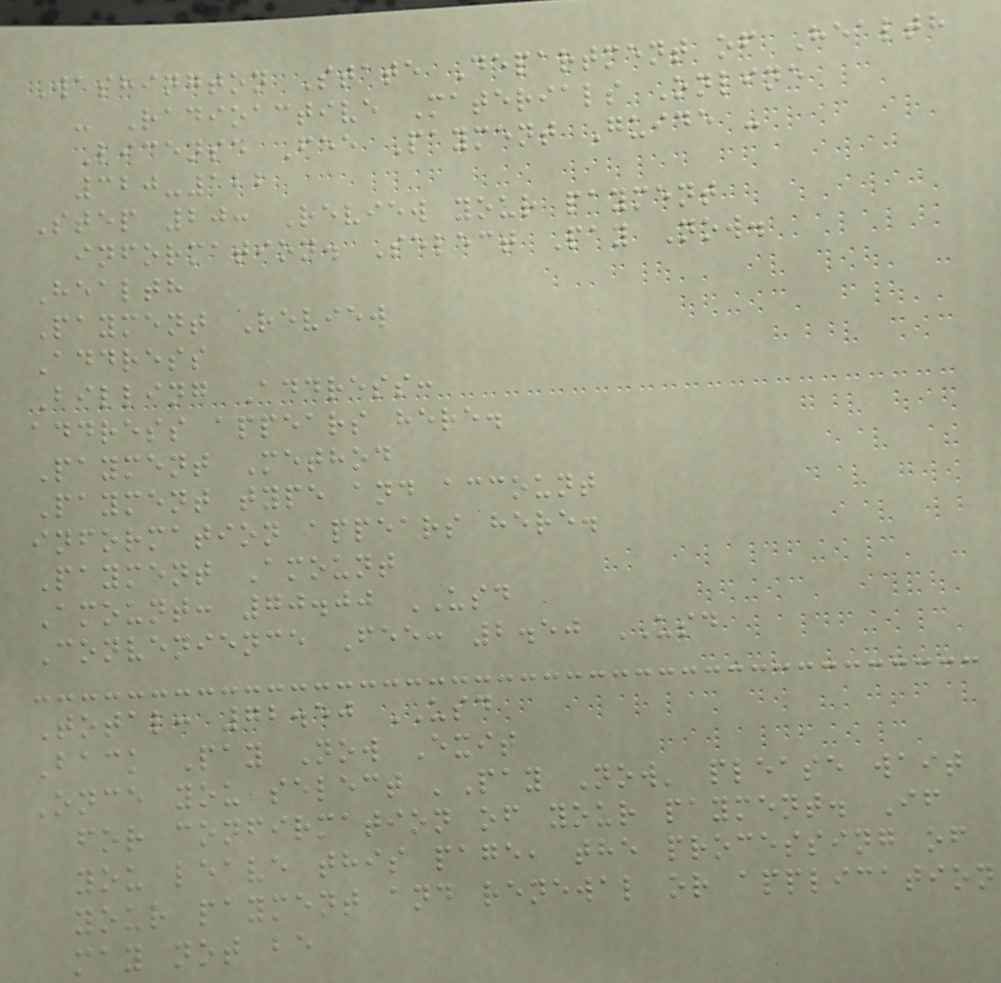Washington State Department of Health
- Radioactive Materials Online
License Fee Payment Guide -
320-122
Step 20: Review your payment
information. Select Pay Now.
Health
Payment Review
Address
Billing Address:
address appears here.
Payment Method
Payment type and account
information appears here.
Payment Amount
Amount: 70.00 USD
Convenience Fee: 2.50 USD
Total: 72.50 USD
Back Pay Now Exit
Once you select 'Pay Now' please wait
for confirmation of your payment. If
you leave this page, the processing of
your payment and renewal or application
may not be
